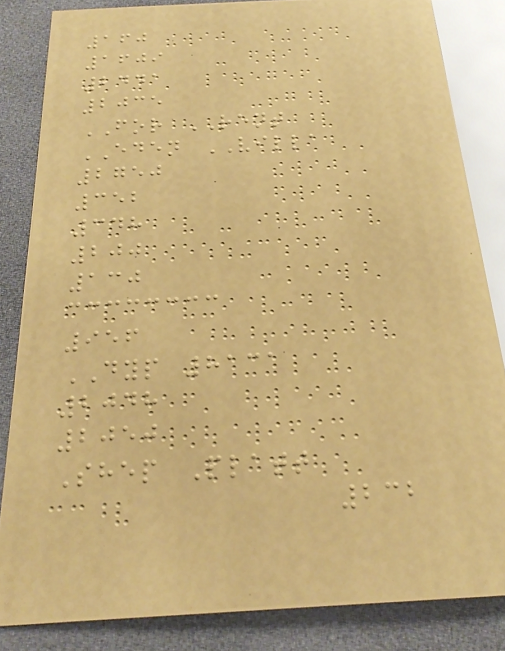160
1609
2441
2035
FOR RENT
EDEN VILLA
2750
352
348
200
130
956
DYP 8131
2048
2050
Shep Platt
232
